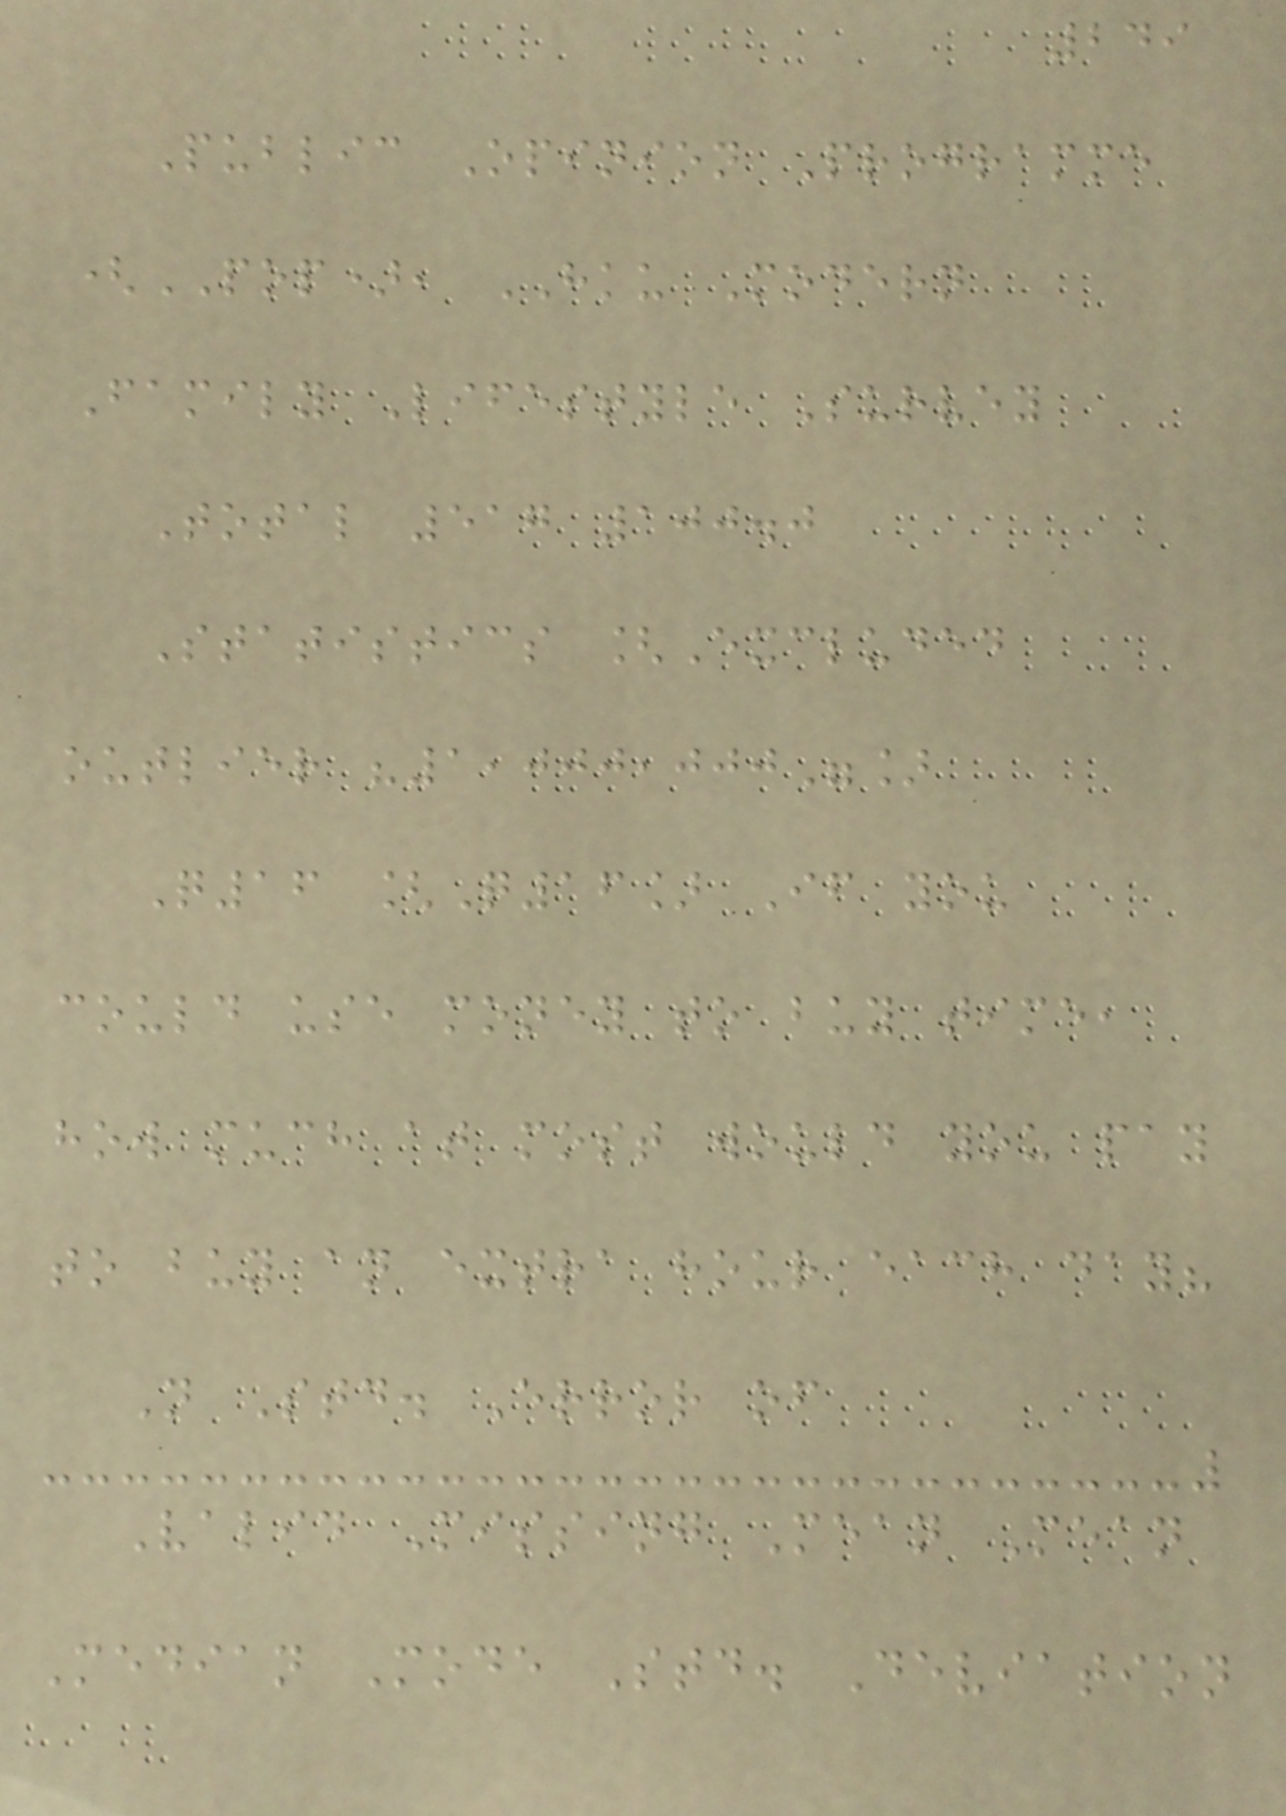249
Public Opinion Programme
(POP), HKU Modern
Family Lifestyle Survey
Total 517 100.0
Statistics [Excluded
outlier "1,000,000"]
Q16 [Q16] If you
could use money to buy time,
how much at most would you pay
to buy an extra hour each day?
N Std. Error of
Valid Missing Mean Mean
Median Mode Std. Deviation
